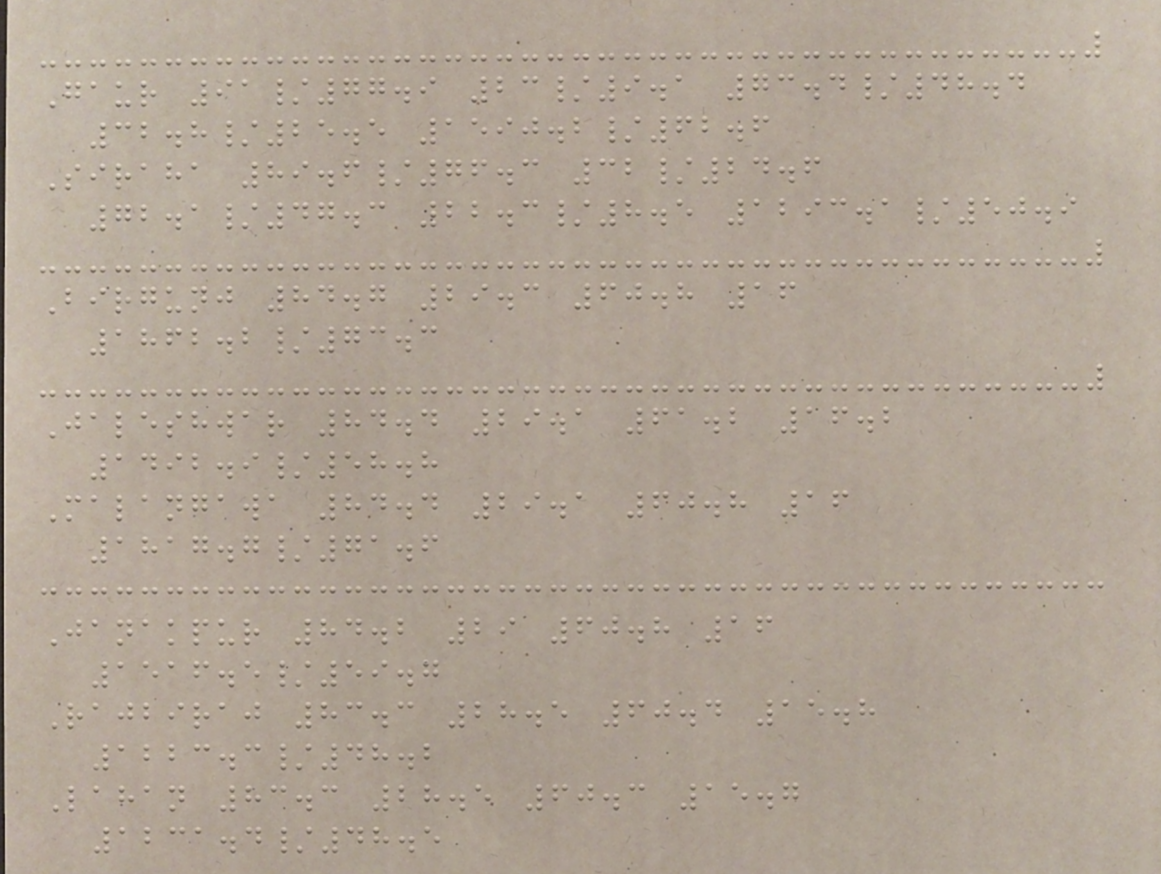Gaur 91/77.9 23/9.1 73.4/48.4
32.8/25.5 1590.2/62.6
Siraha 89.6/76.3 32/24.6
72.1/47.3 22.3/8.5 1293.1/50.9
Birgunj 84.7 29.3 60.8 16
1862.2/73.3
Jaleshwar 84.4 29.1 61.2 16.2
1492.9/58.8
Malangawa 84.4 29.1 60.8 16
1817.7/71.6
Janakpur 84.2 29 60.8 16
1516.5/59.7
Rajbiraj 83.3 28.5 60.4 15.8
1223.3/48.2
Lahan 83.3 28.5 60.3 15.7
1231.4/48.5
